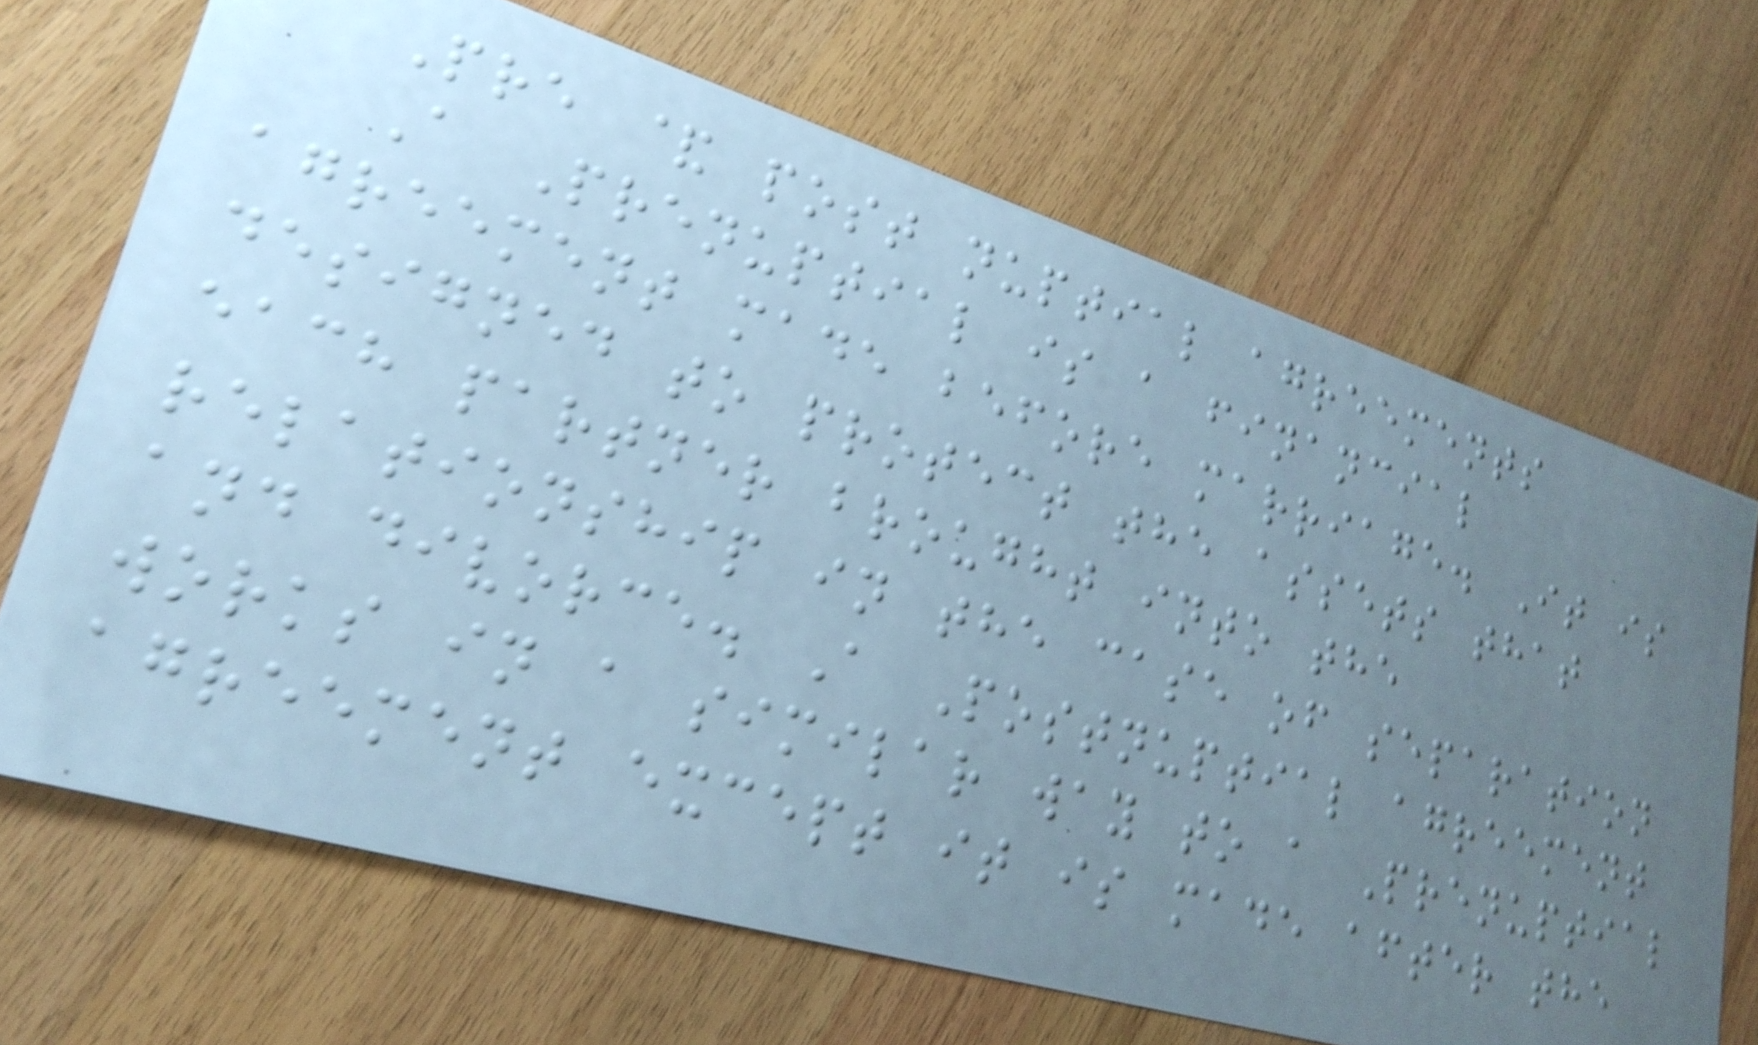Pre & post nuptial agreements
A Prenuptial is a financial
agreement made before marriage. It is
designed to protect the assets that
each partner brought into the
relationship in the case of separation
and divorce. A Postnuptial agreement
works in a similar way to a Prenuptial
agreement except it is made after the
